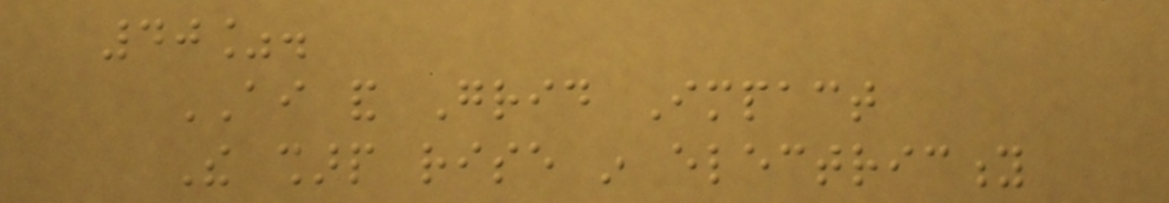40%.
AI and Grid Impact
The sharp rise in electricity
